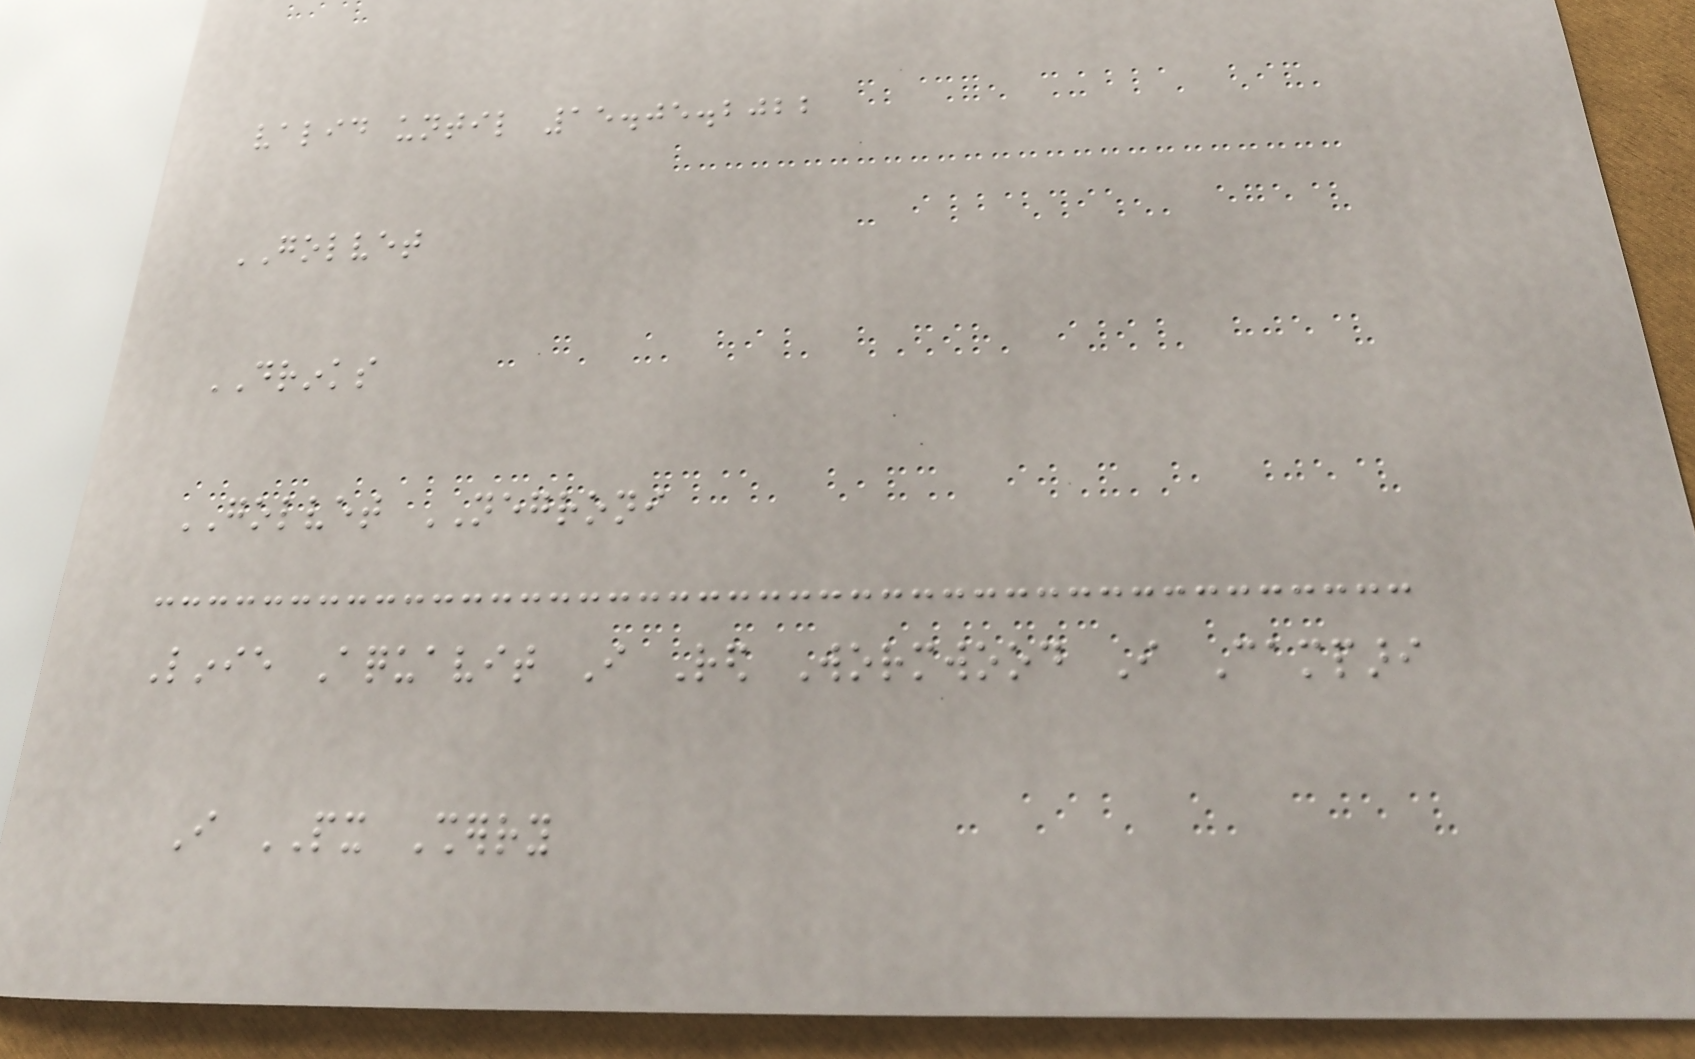valid until 15.05.2022
GOLVET
DRINKS
GOLVET NEGRONI
Linie Aquavit I Red Wormwood I Campari
I PX Sherry
